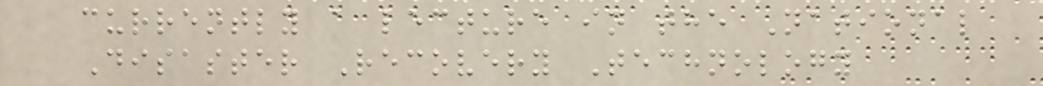currently a lecture in the National
Disaster Recovery Technology
